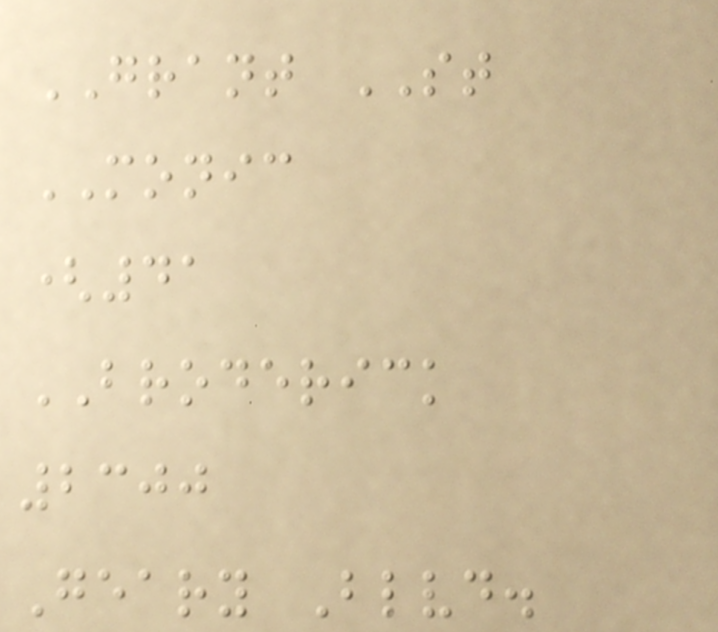GRANT ST
MONIC
(41
BRODERICK
2300
Geary Blvd.
